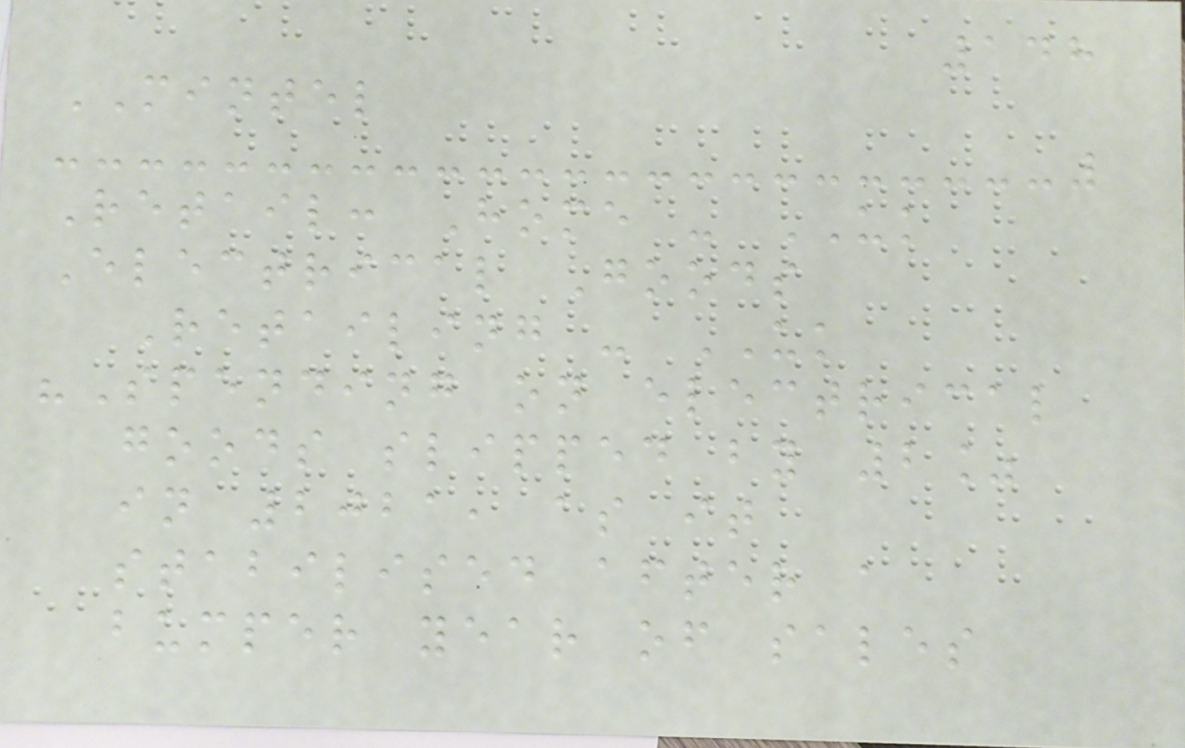148
MINTEL
Retail: Home - UK
Electrical Goods
Retailing - UK
"Spending on electrical
goods slipped by 2%
in 2021, as it
stabilised after a
bumper year of sales
